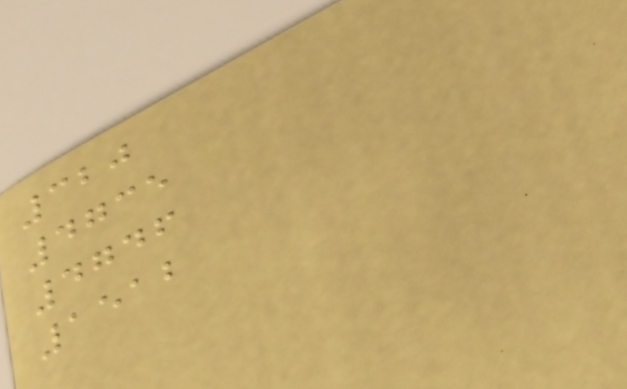320
4735
4746
1512
